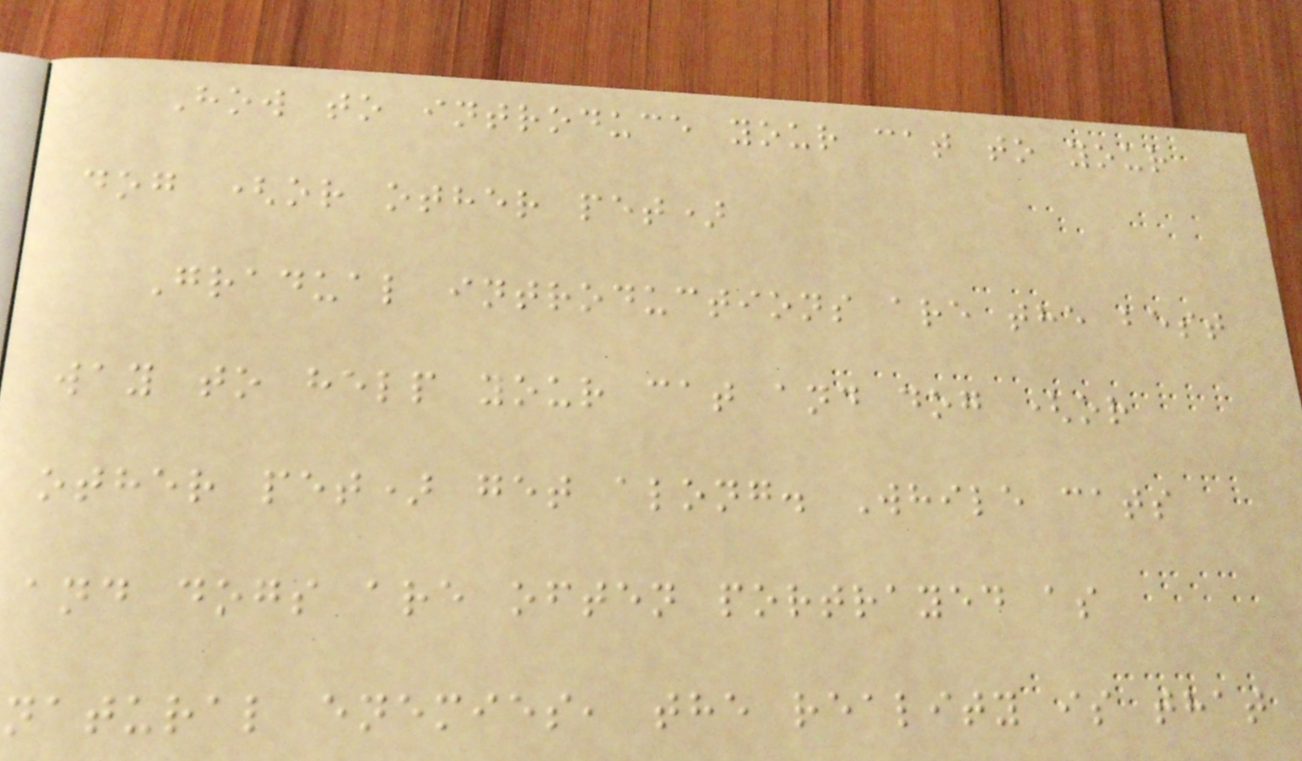How to introduce your cat to your
dog (or other pet)
Gradual introductions are the best
way to help your cat and dog (or
other pet) get along. While cats
and dogs are often portrayed as
natural enemies, the reality is that
